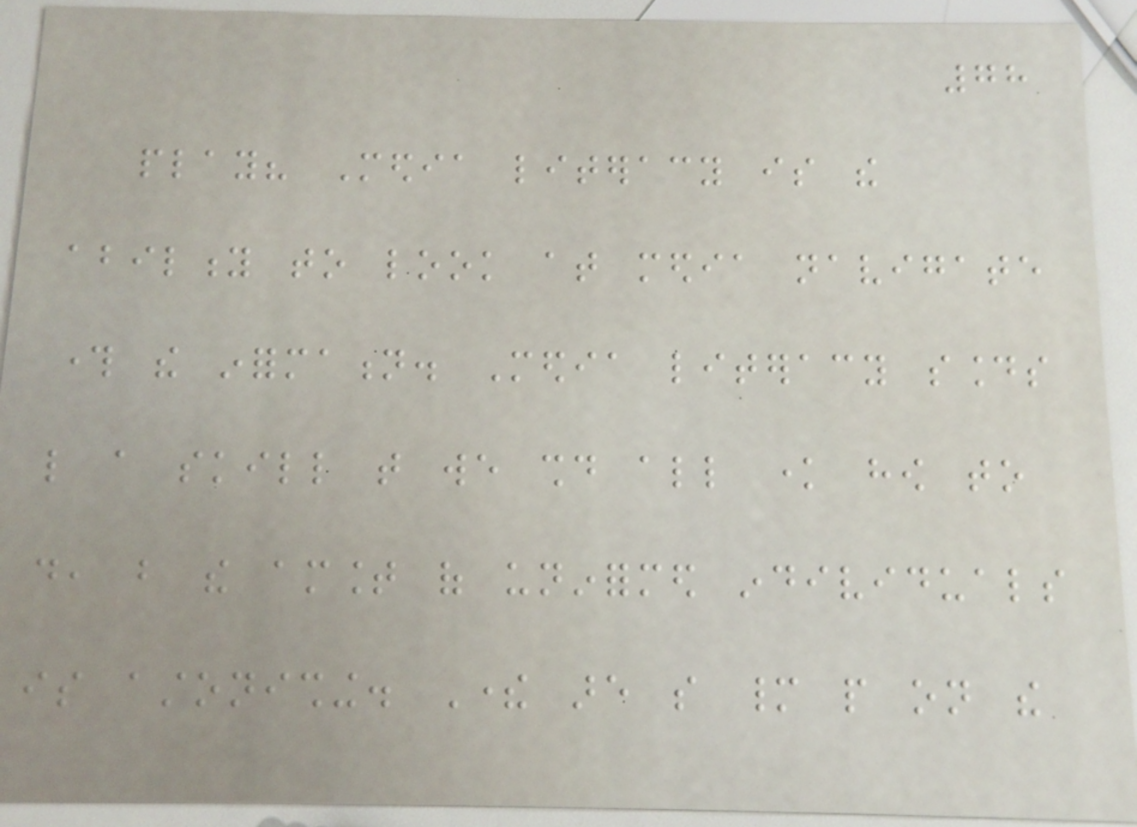78
play? Media literacy is the
ability to look at media navigate
through the information. Media literacy sounds
like a skill that we should all know how to
do, but the amount of uninformed individuals
is astonishing. There are so many people on the
